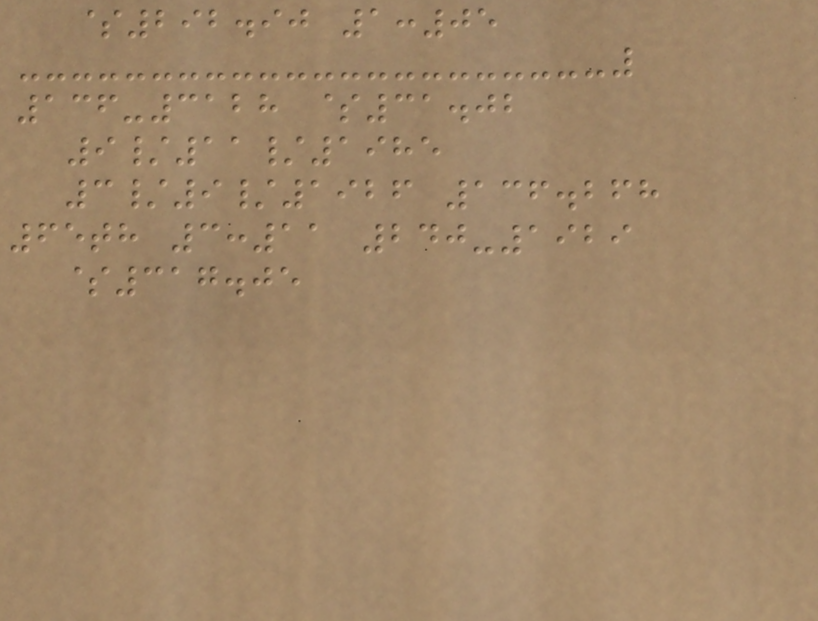$292.90 1:05
136-3128 $31.02
9/11/1985
3/9/1926 136.268
65th 3:11 240-1929
$317.05
